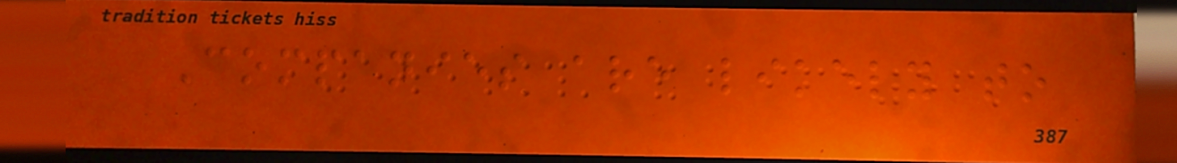Companies are likely to
